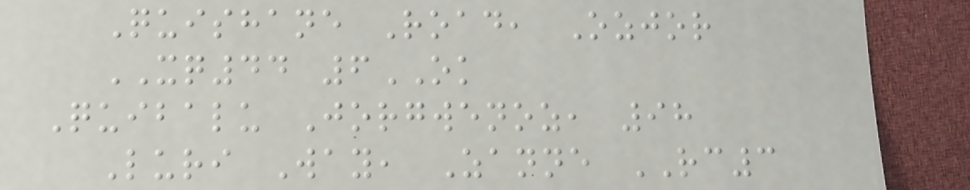Quishane Road, Ozjor
XQ44 6OK
Quibalu Jorgwenoz, 98
Luri Way, Zanne RC3
